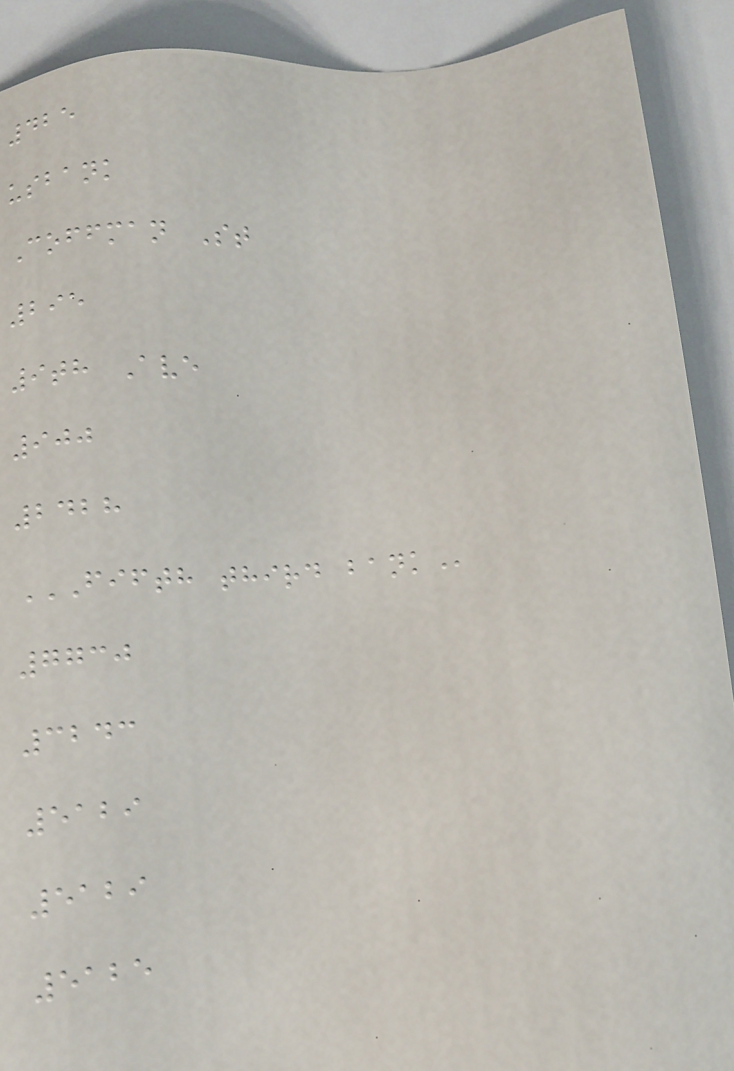425
usbank
Coffman St
295
9th Ave
900
2428
FIFTH THIRD BANK
7730
3243
5129
5129
5125
